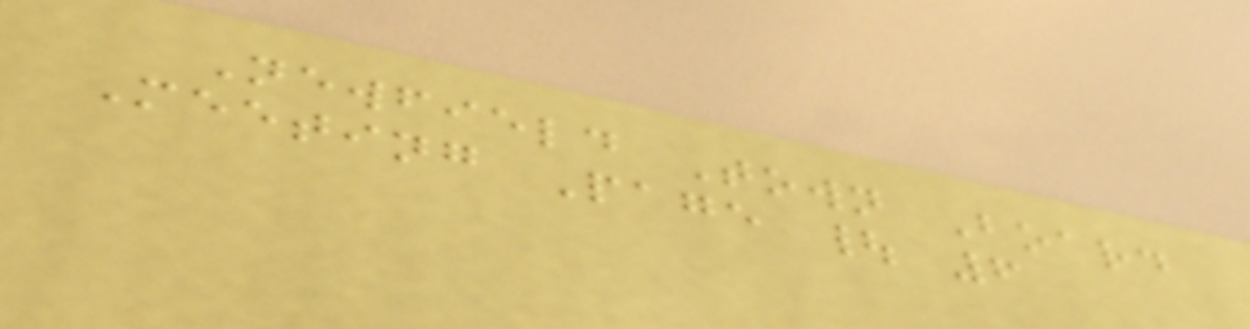Newfield Town Board
Meeting Page | 6
